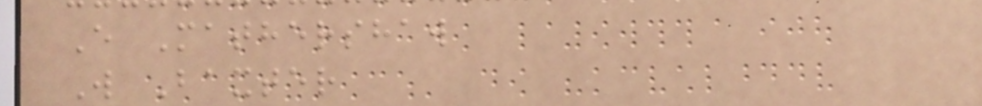E Mathershaw
W Baxter
